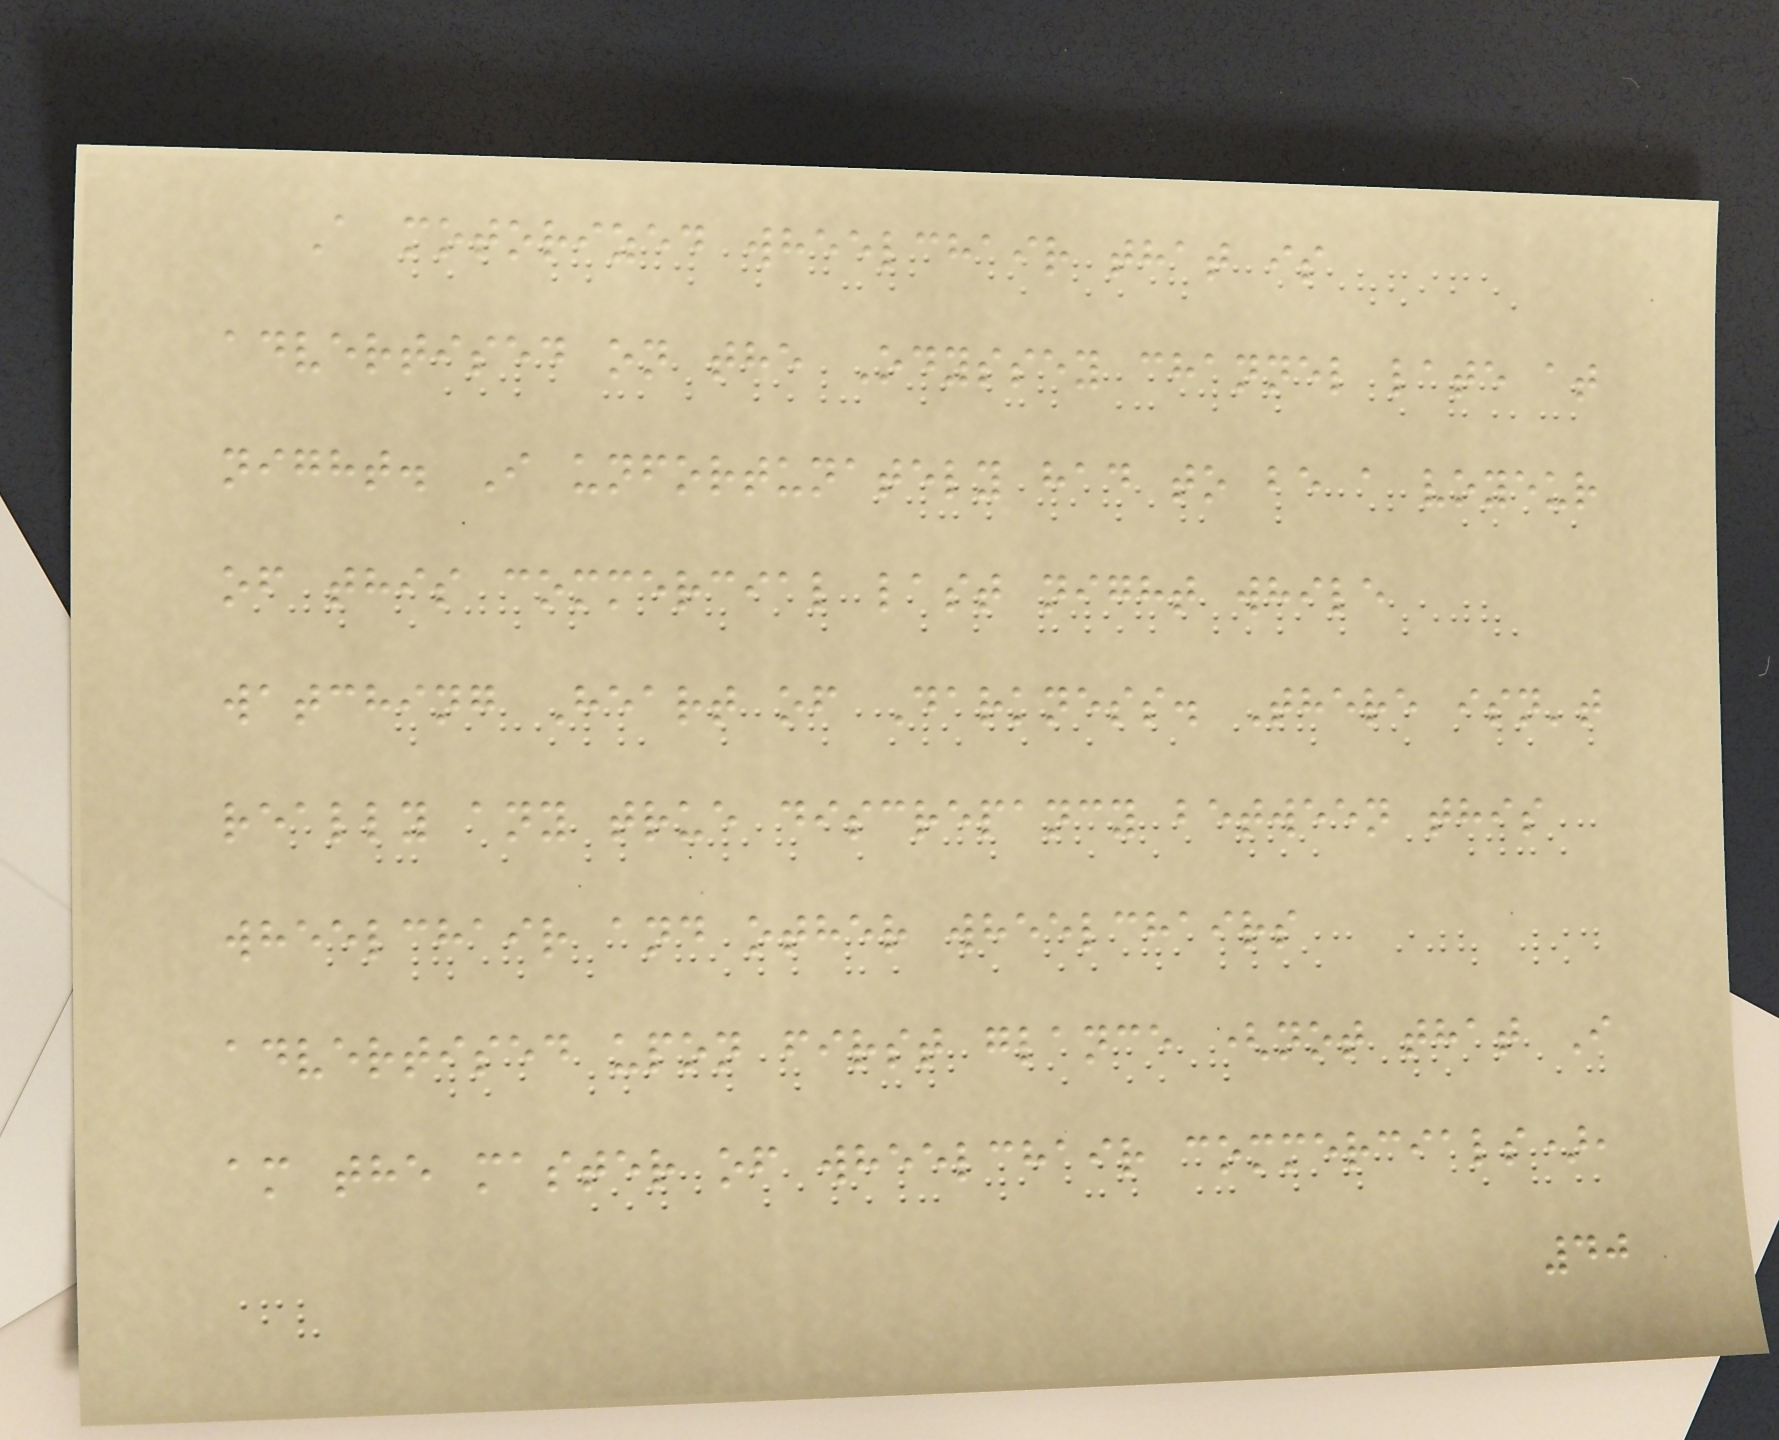A motorized wheelchair that is
advertised on the Odyssey channel late at
night. I unfortunately had to be a voyeur
of this commercial last night while
watching Heart of Darkness. There isn't
really any true discrepancy between this
wheelchair and other wheelchairs
advertised upon first glance (not that I
am the master of wheelchair commercials),
40
